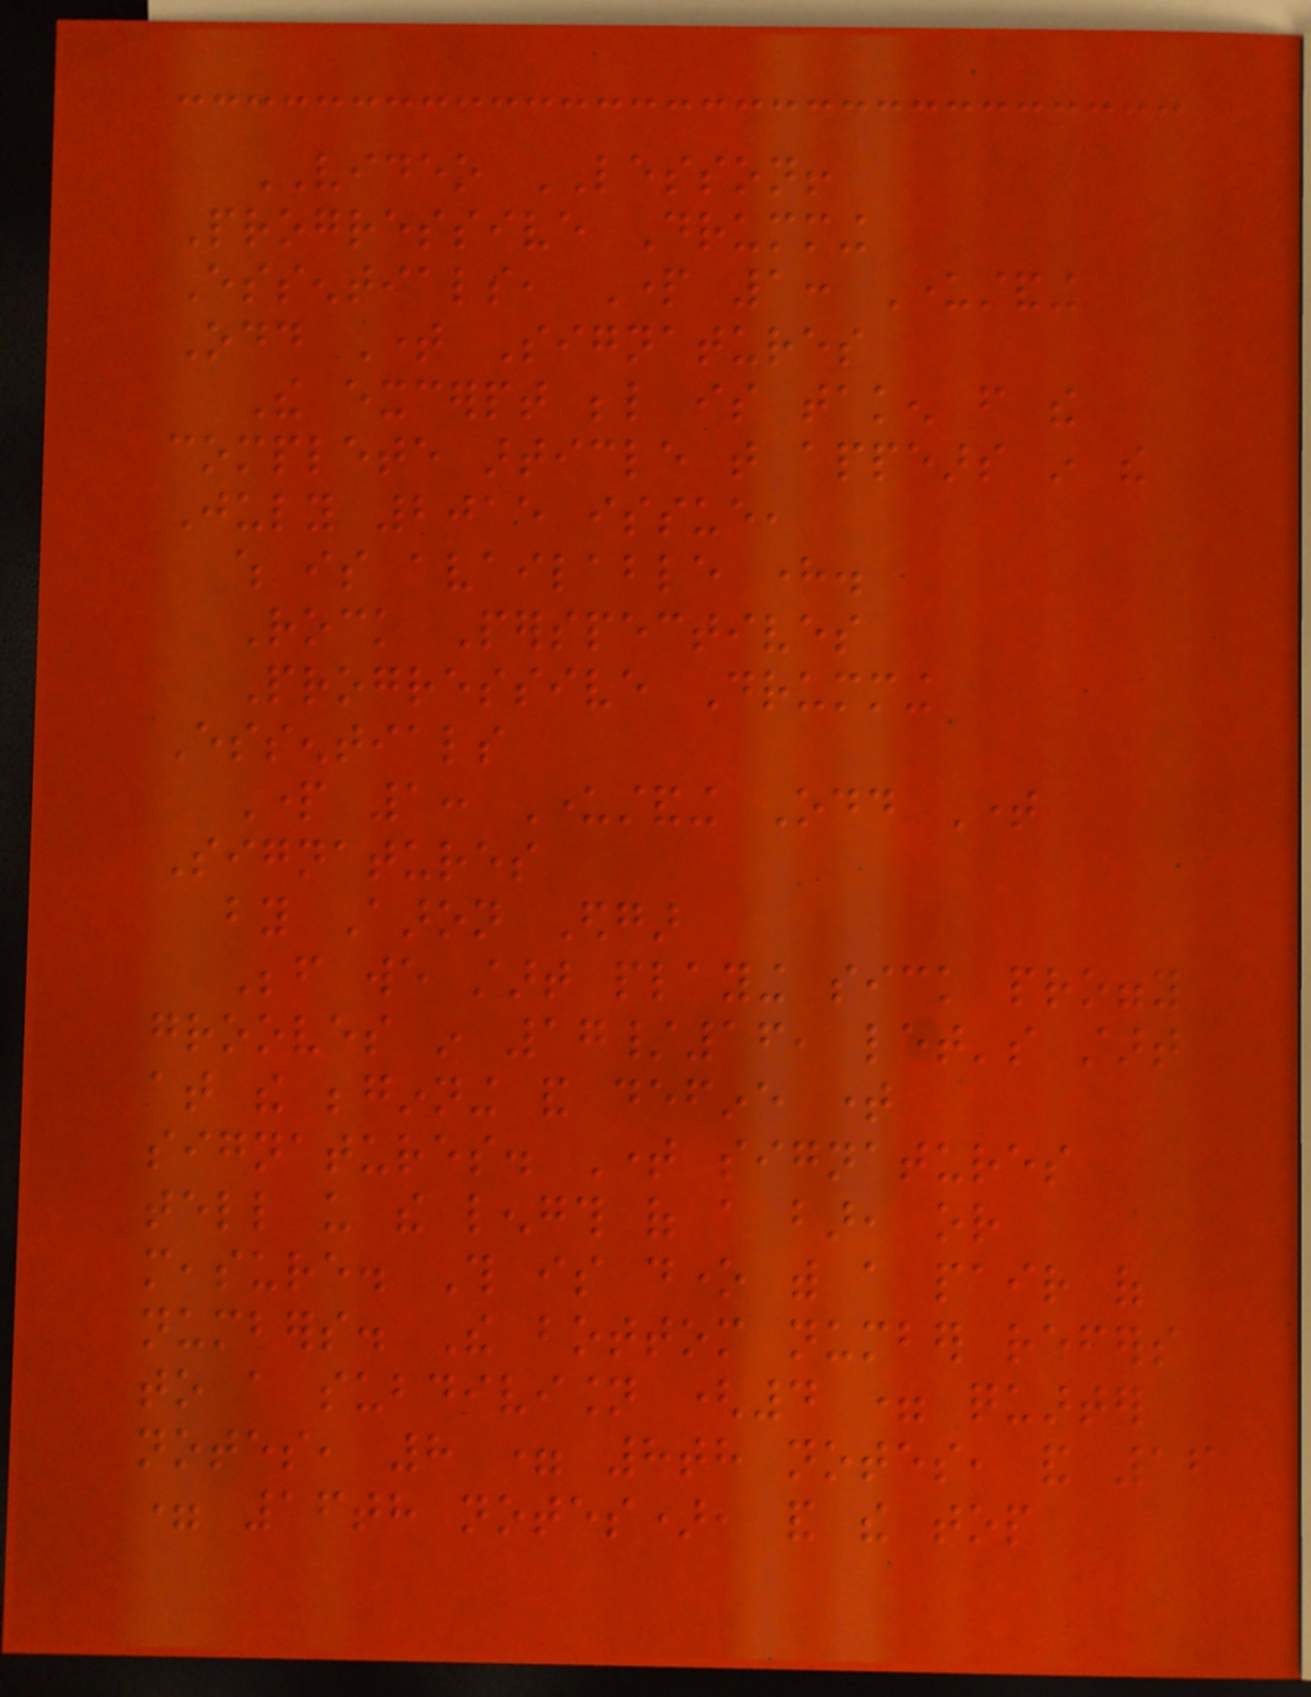VIDEO LESSON!
Progressive Drumming
Essentials, Part 1: Understanding
Odd Time Signatures
The excerpt below is taken from the
complete article that appears in the
July 2015 issue,
which is available here.
Rock Perspectives
Progressive Drumming
Essentials
Part 1: Understanding Odd Time
Signatures
by Aaron Edgar
Before we start playing sick proggy
grooves in 17/16, let's start
at the beginning and define time
signatures. Time signatures
tell us the length of a bar, or
measure. This is done with a pair of
numbers. The bottom number refers
to a subdivision (4 = quarter
notes, 8 = 8th notes, and 16
= 16th notes), and the top
